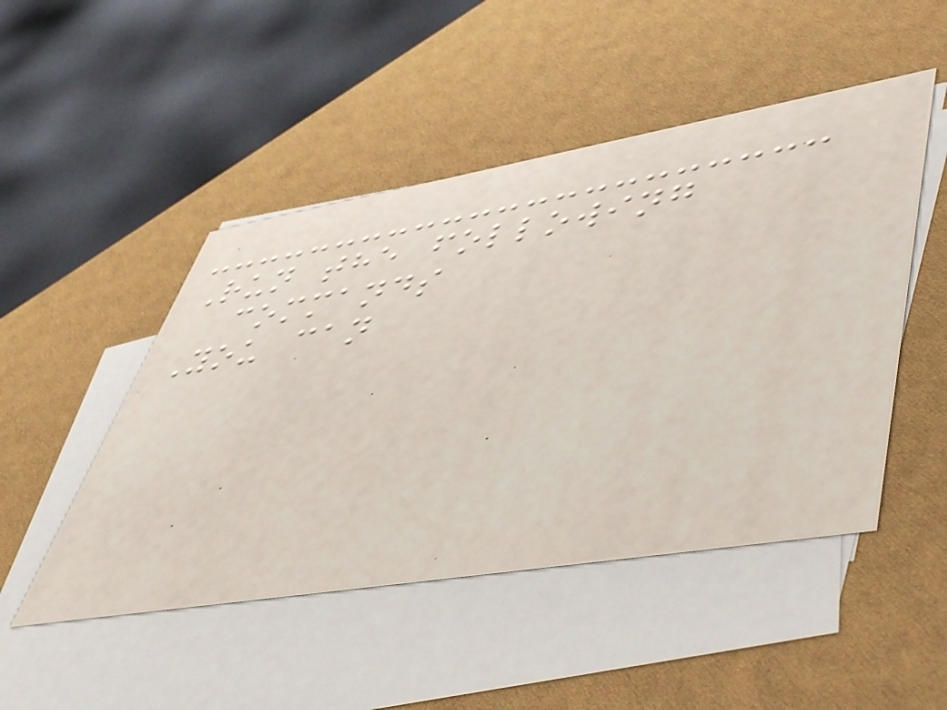Run the following
commands
You can
